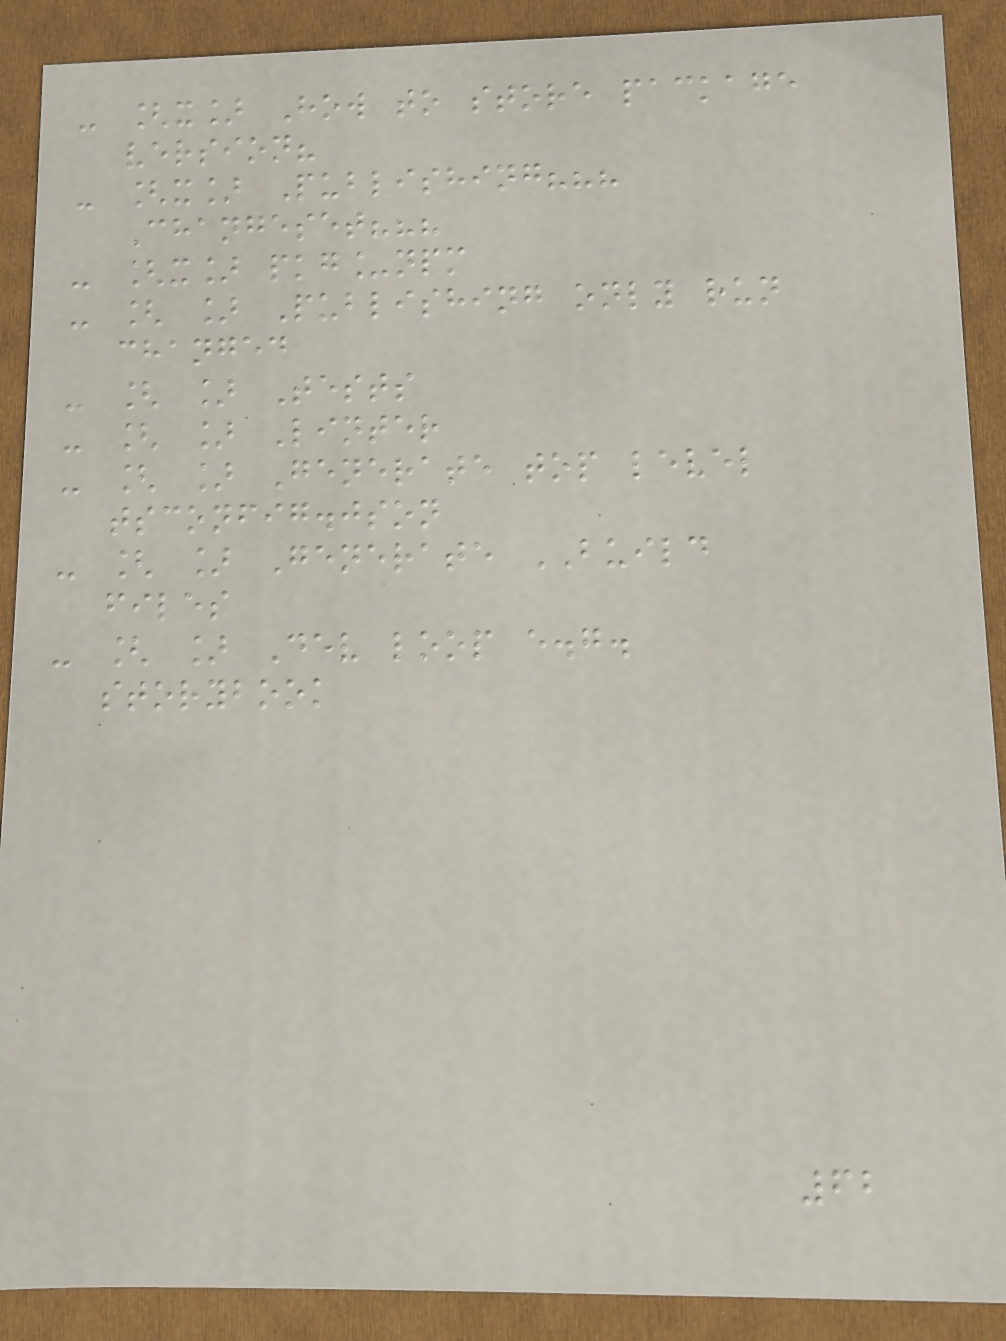- [x] How to store package
version?
- [x] Publishing???
Changeset???
- [x] pkg_npm
- [ ] Publishing only run
changed
- [ ] Tests
- [ ] Linter
- [ ] Generate top level
tsconfig.json
- [ ] Generate BUILD
files
- [ ] Dev loop e.g.
storybook
62
